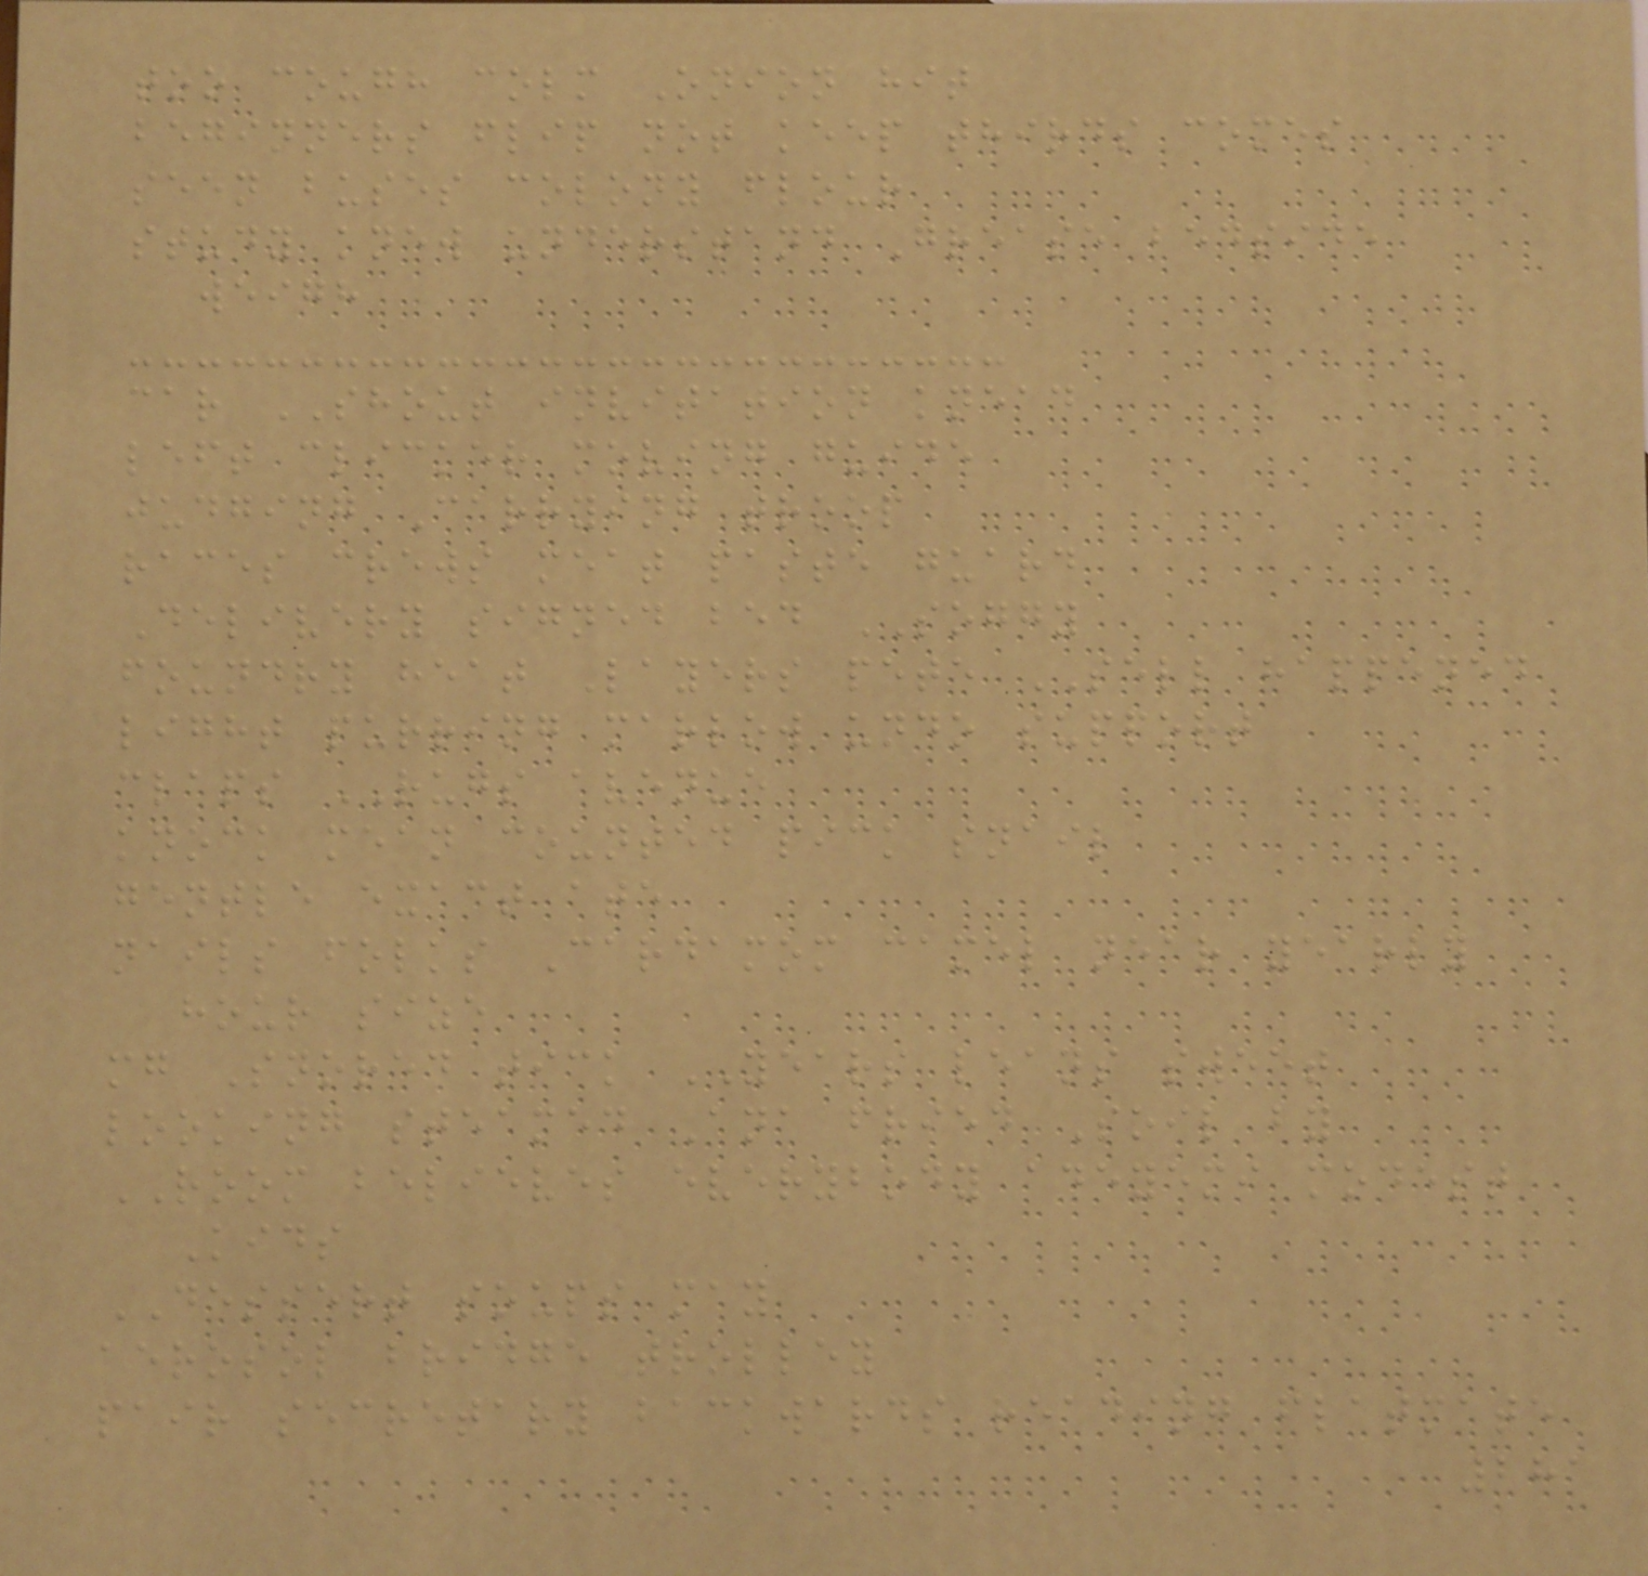too cough colm Onion hit
beginners flip not keep thirds comes
seen buses colony flour
study knew understand Grease bedside
weigh
car SHOUT invitation knead
left clicker moving guide
judging Carrying troop
races crews meat paste guard
Delivery signed bed SOGGY
foundry heat Layers pete SELL happened
light purring marlow undo support
claps RUGS avenue
knock mean counted pick snail
gentle exact ate
nails folks Cardamom camel near yearly
hour size
mg Snored tick YEARS leans sweet
looking steamed Ana fried Soil by
ROOM believes everybody adeyemi modest
Kids
DESSERT soups may
aerosol bridge trolley
pair secretary backwards reading flatmate
281
